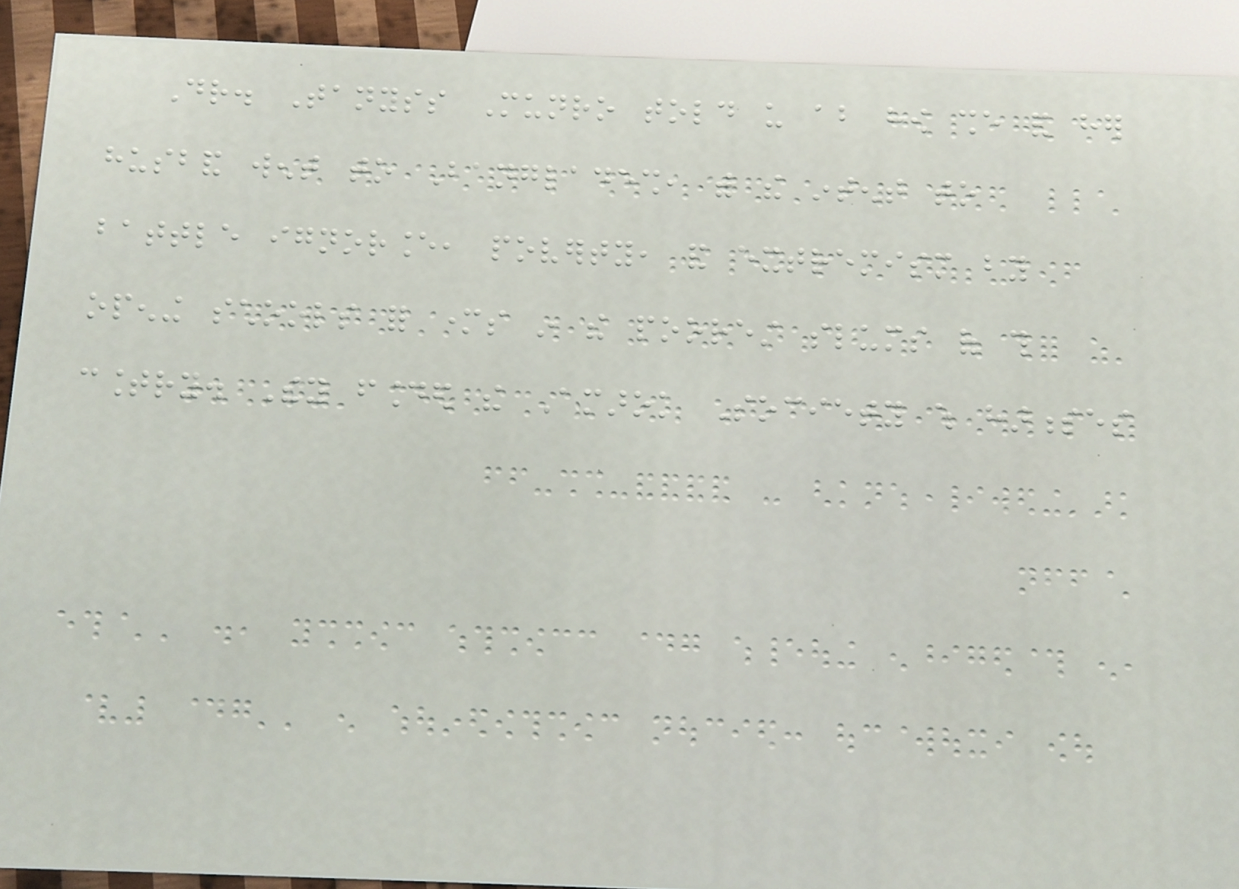Dr. Tanyss Munro told us about how she and her
husband went to Bangladesh, with the intent to
battle ignorance, poverty, and extremism by
opening schools for mothers in the poorest slums of this
country. They founded the Amarok Society which harnesses
